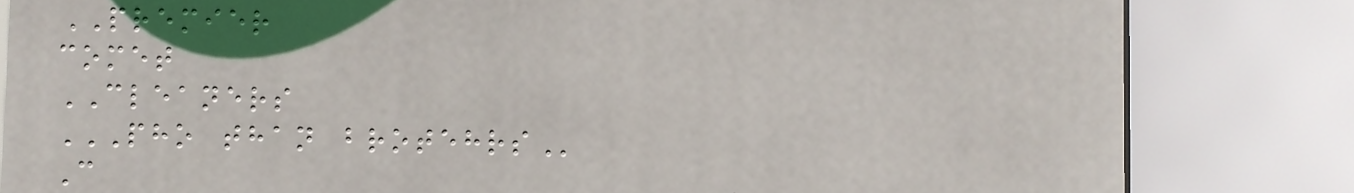PREMIER
comet
CLEANERS
PHO THAN BROTEHRS
C
